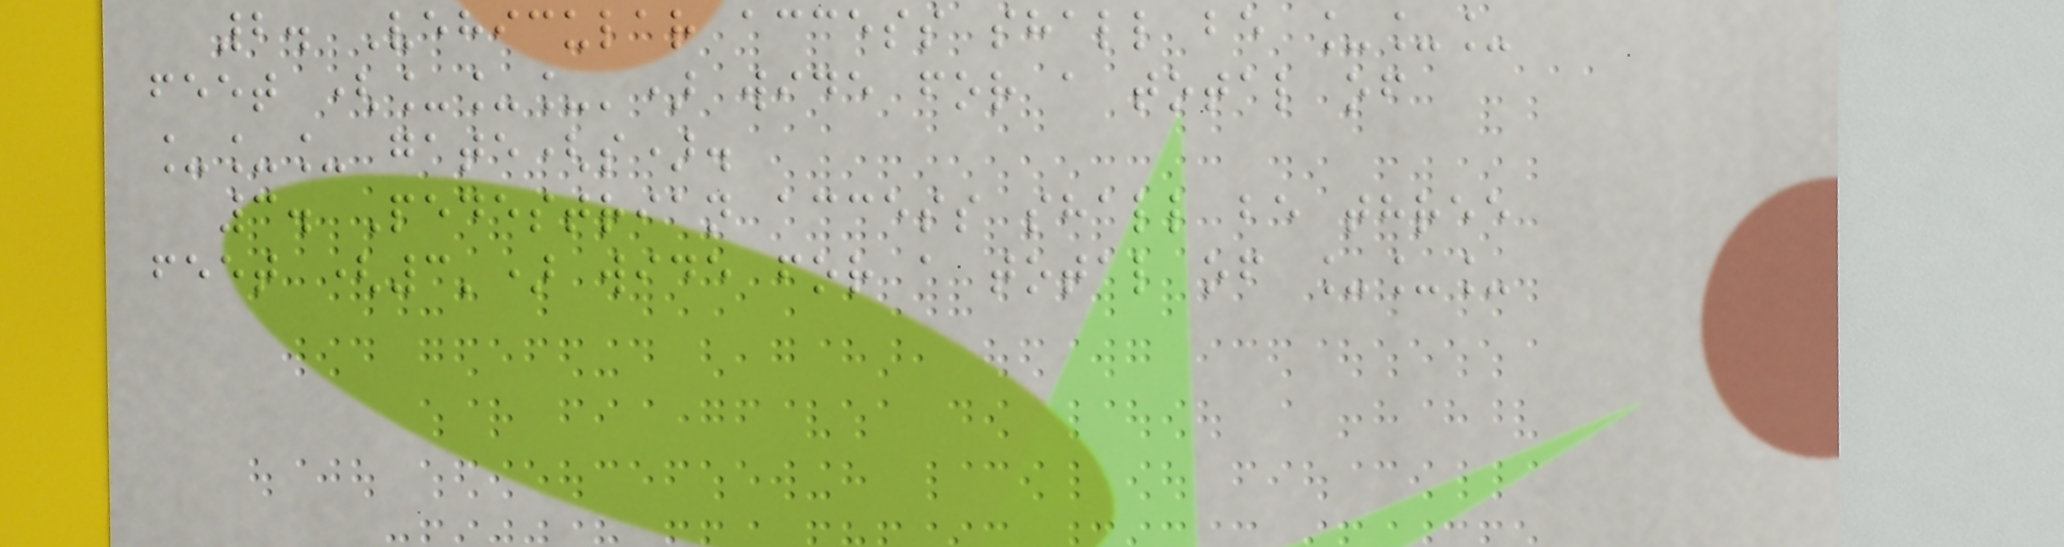2. Vehicular access shall be ___
feet (___') wide for a total of
___ gate(s).
3. Pedestrian access shall be three
feet (3') wide for a total of ___
